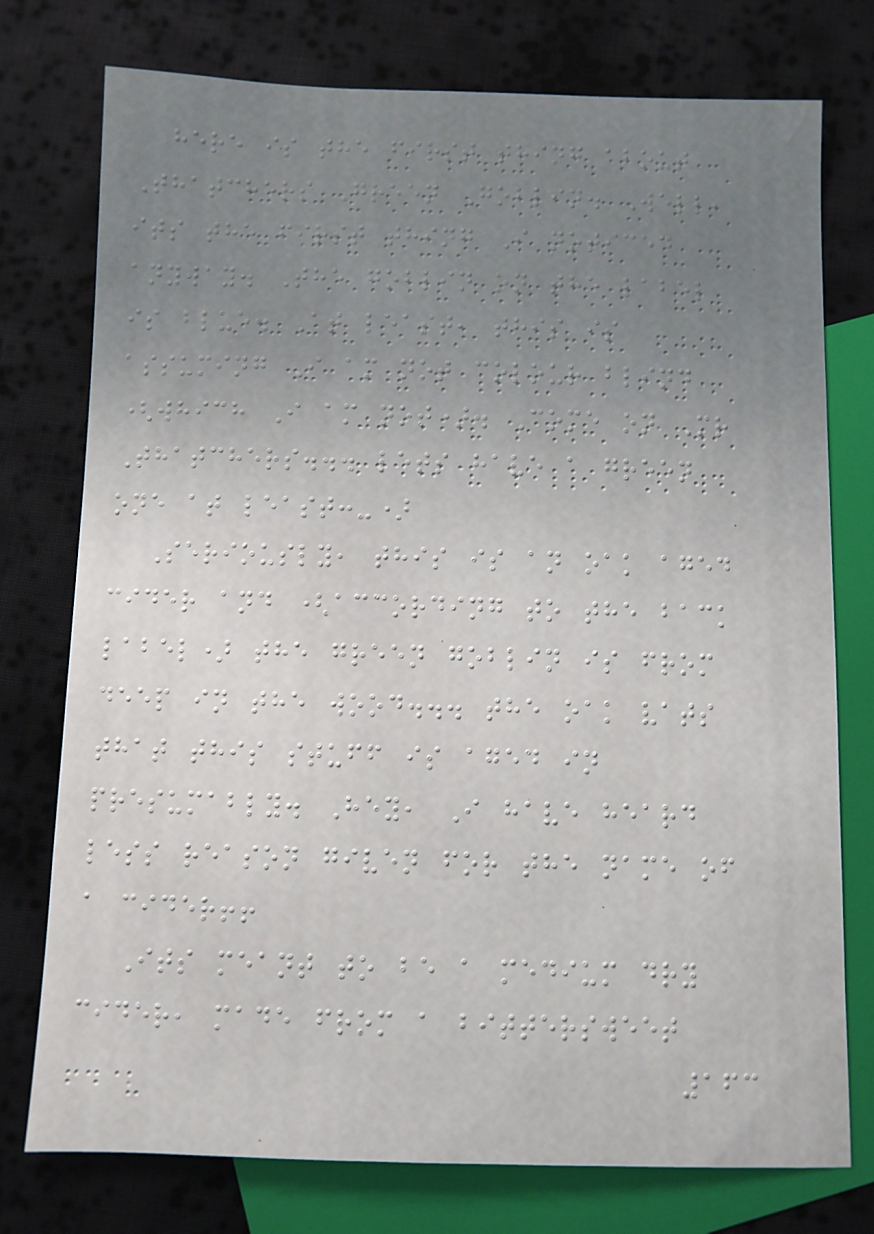here is the first thing about
Thatchers Green Goblin. Well,
its the first thing I noticed
anyway. The goblin on the label
is blue. At least, this is
assuming I am not colour blind
(which I am not). Come on Mr
Thatchers... lets have a green
one at least:-)
Seriously, this is an oak aged
cider and (according to the back
label) the green goblin is from
deep in the wood... the oak vats
that this stuff is aged in
presumably. Hey, I have heard
less reason given for the name of
a cider!!
Its meant to be a medium dry
cider, made from a bittersweet
163
